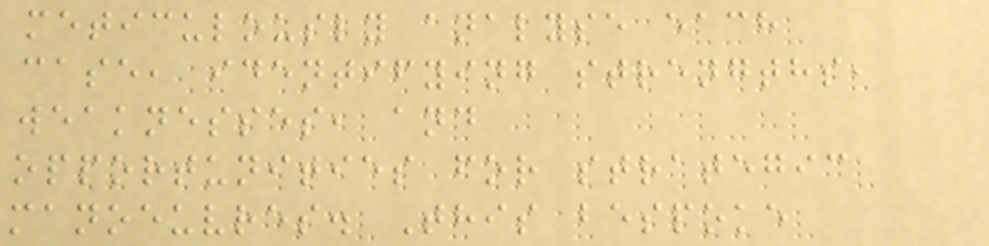meticulously analyse each
case, identifying strengths,
weaknesses, and
opportunities for strategic
manoeuvres. This bespoke
